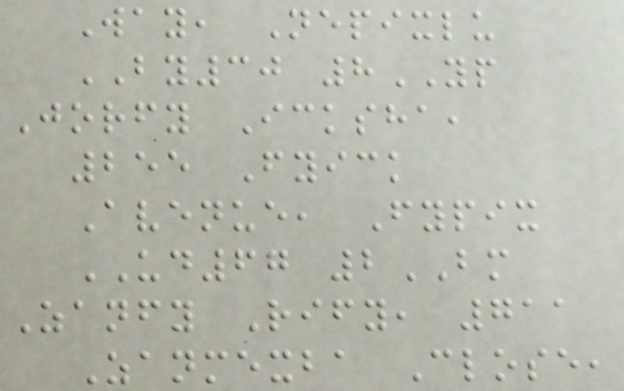Way, Nepixlu
BY30 8YP
Jorfy Icksha,
255 Fyick
Avenue, Fypix
UD67 2BM
Zanfy Rify, 711
Zanmexba Close,
